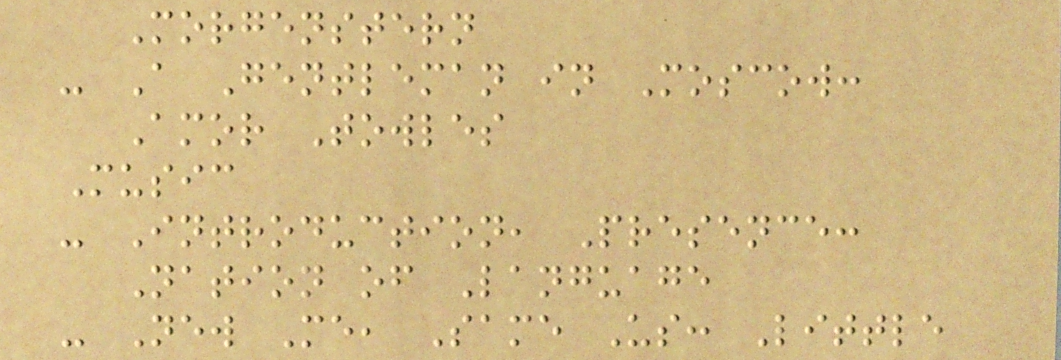Morgenstern
- A Gentleman in Moscow:
Amor Towles
Music
- Introduction, Presence:
Nation of Language
- New Me, Same Us: Little
